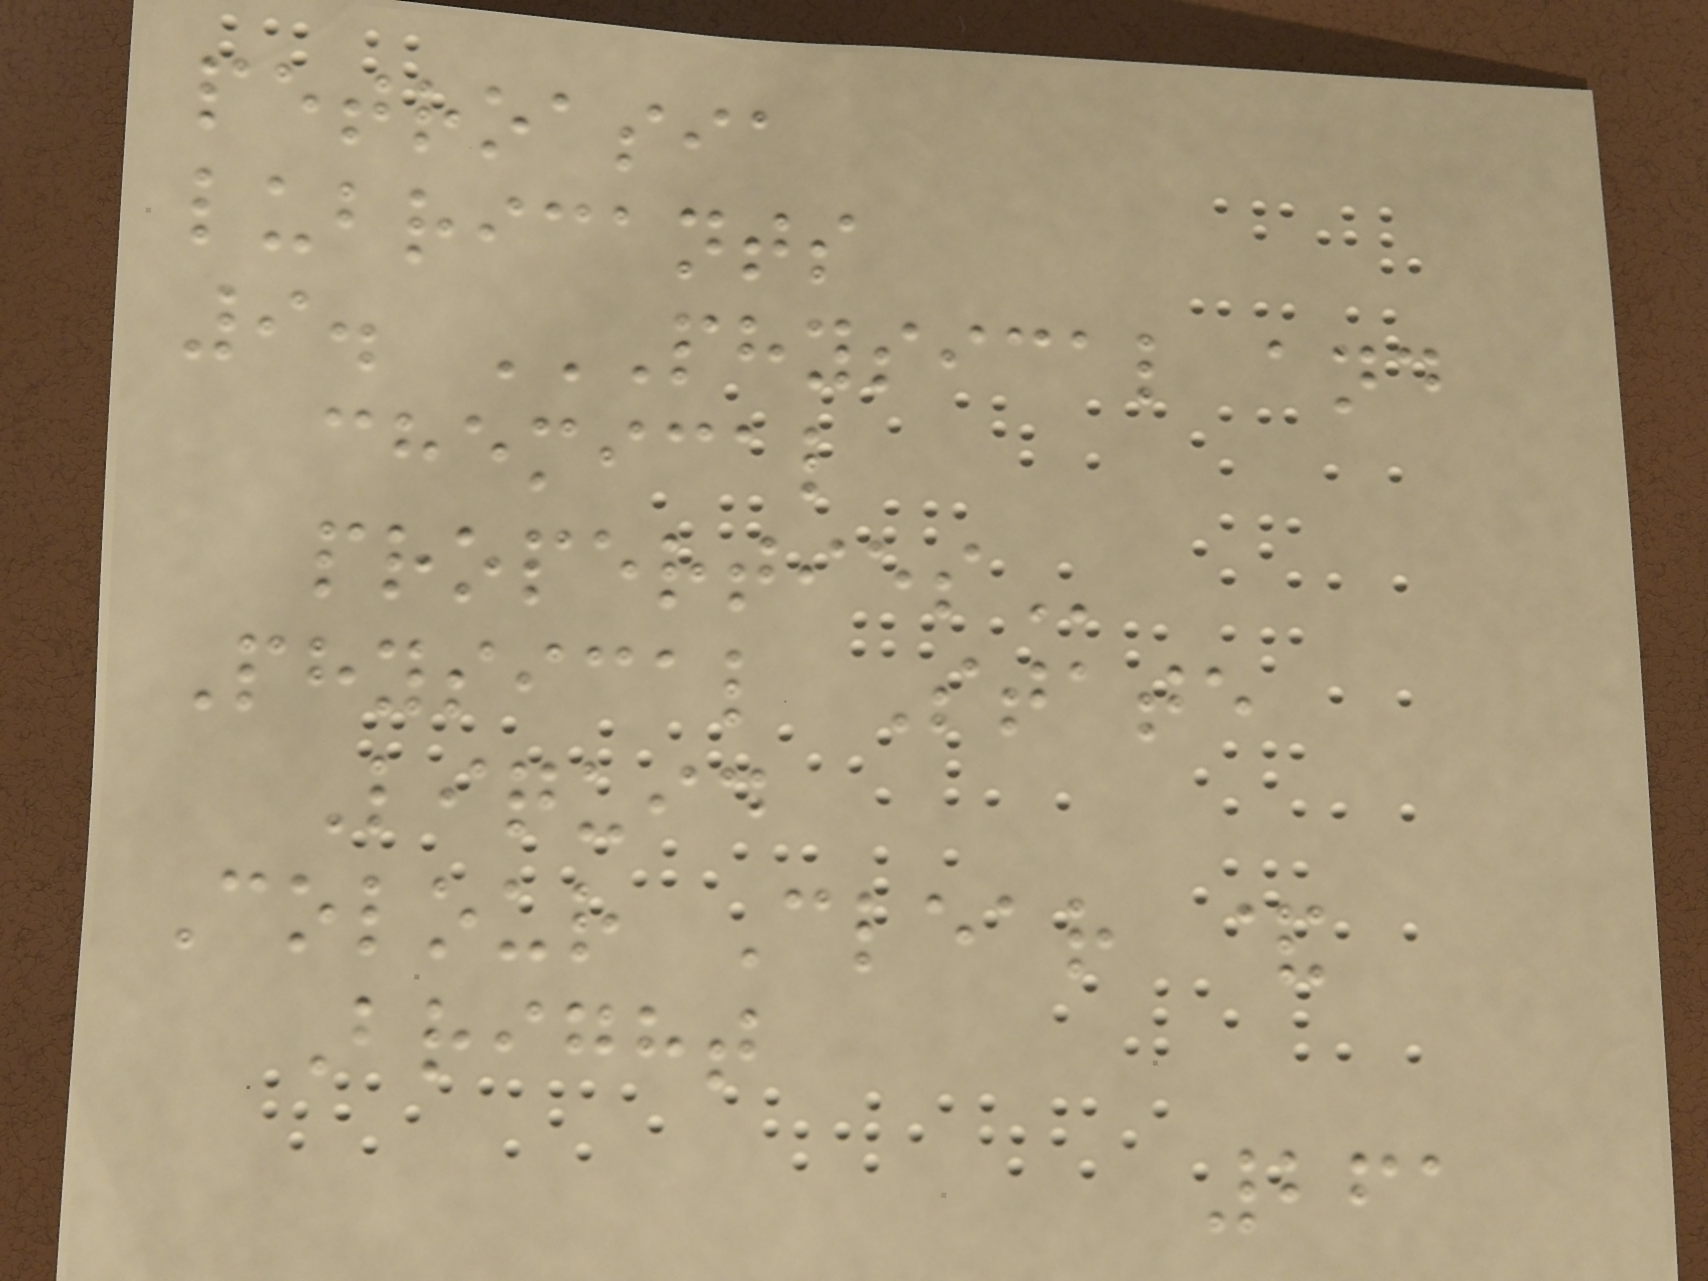petroasia
lubricants
9. PHYSICAL AND
CHEMICAL
PROPERTIES
Physical State
Liquid
Colour Clear &
Bright
261
